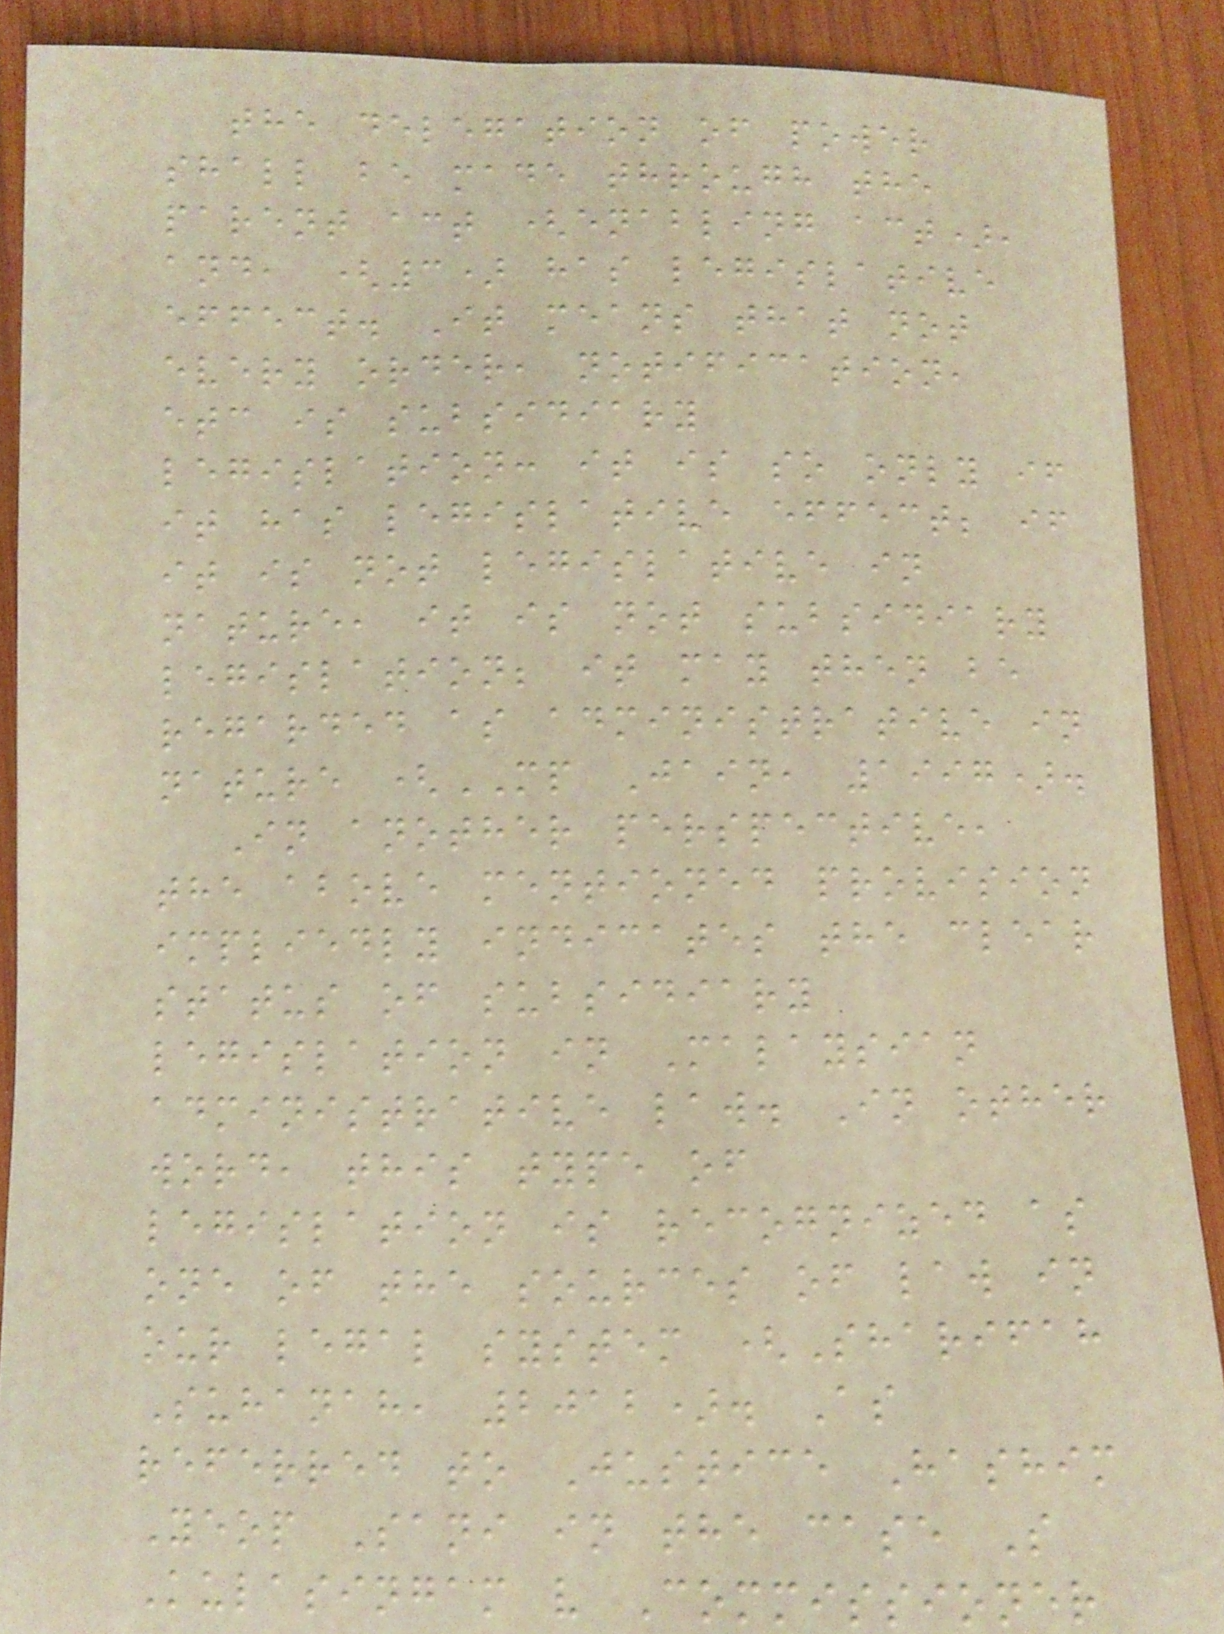the delegation of power
shall be made through the
parent act (enabling act),
and, (3) has legislative
effect. It means that not
every order, notification,
etc is subsidiary
legislation: it is so only if
it has legislative effect; if
it is not legislative in
nature, it is not subsidiary
legislation; it may then be
regarded as administrative in
nature (MP Jain, 1997).
In another perspective,
the above mentioned provision
impliedly indicates the clear
status of subsidiary
legislation in Malaysian
administrative law. In other
word, this type of
legislation is recognized as
one of the sources of law in
our legal system (Sharifah
Suhanah, 2012). As
referred to Justice Hashim
Yeop Sani in the case S
Kulasingam v Commissioner
